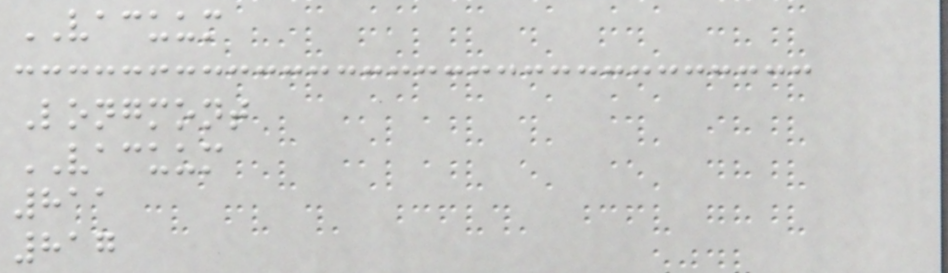VACUUM
Longmont
VACUUM
811
817
